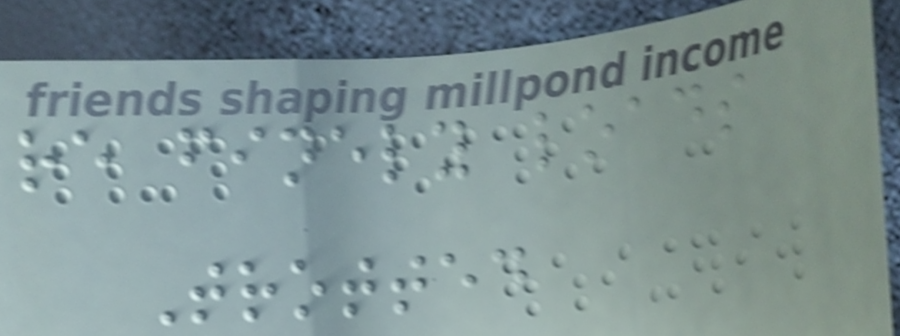re finely loads
Trotted
